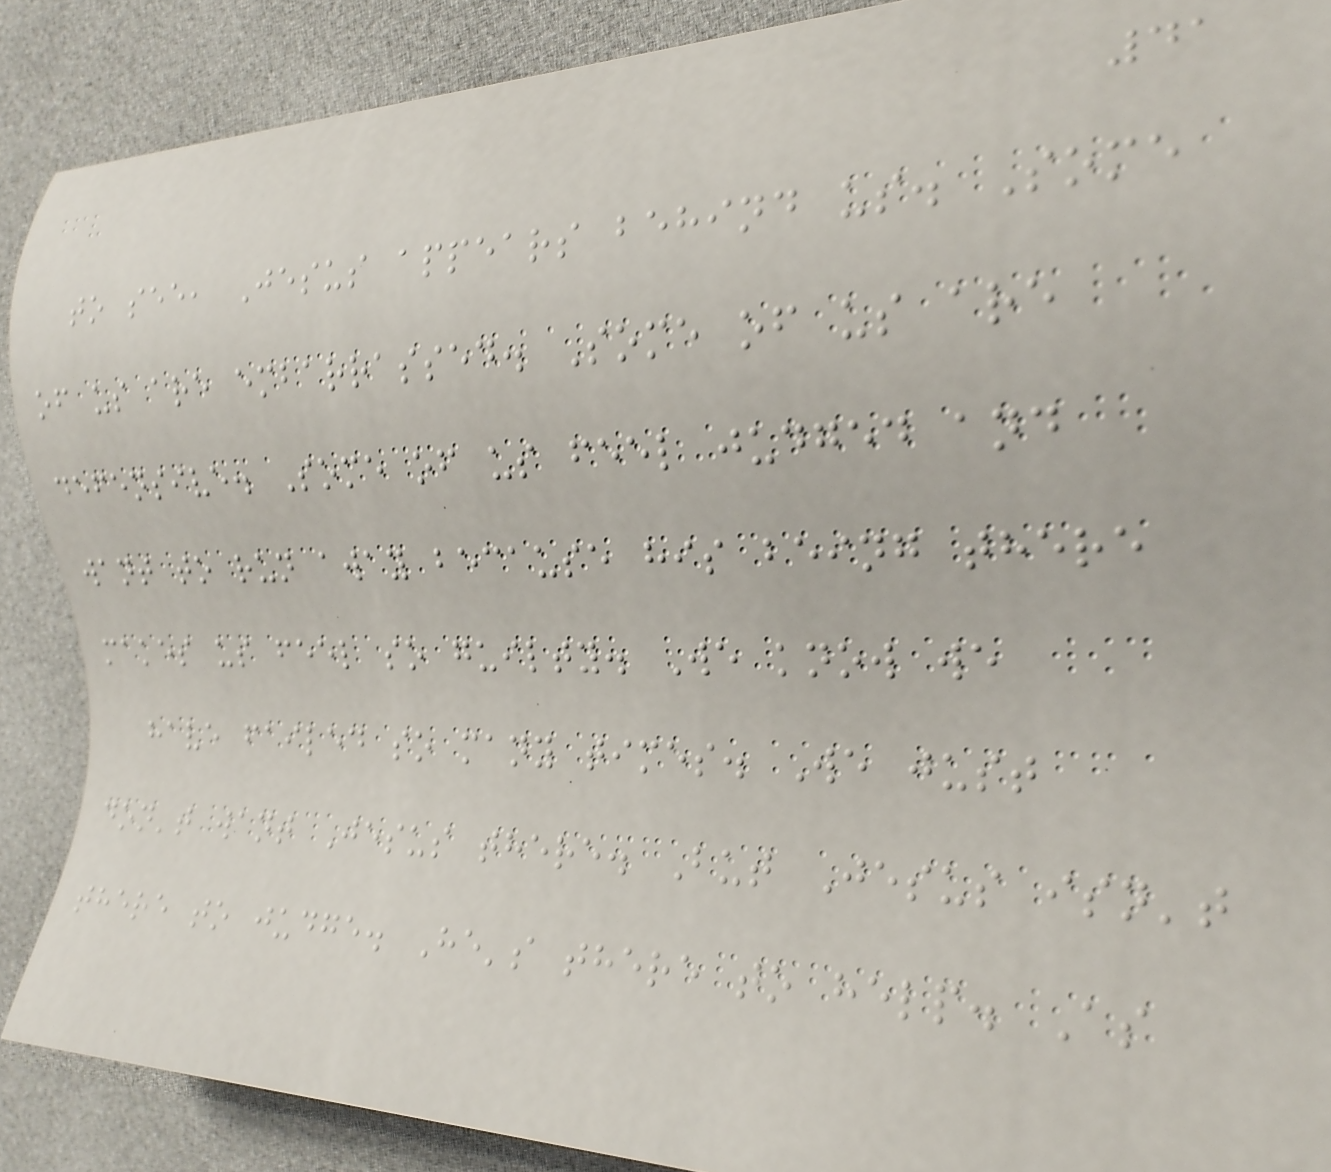41
to see, Jesus appears behind us. Some
of us are embarrassed. Some of us are
defensive. Some of us feel judged and
want to run away because his being there
makes us feel so guilty. We know we
have failed so many times. We just
don't want Jesus there. But Jesus isn't
there to judge. He's there to help. As
